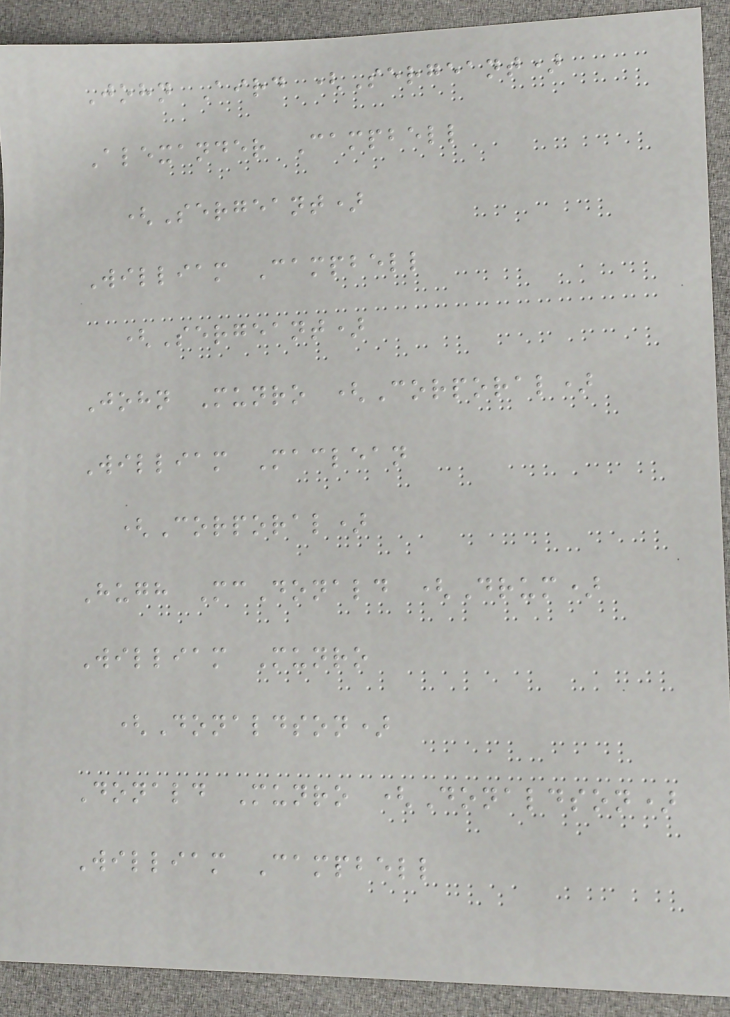John Aird (Sergeant)
Alexander Campbell
(Sergeant)
William Campbell
(Sergeant)
John Munro (Corporal)
William Maclean
(Corporal)
Hugh McDonald (Drum)
William Munro
(Donaldson)
Donald Munro (Donaldson)
William Campbell
